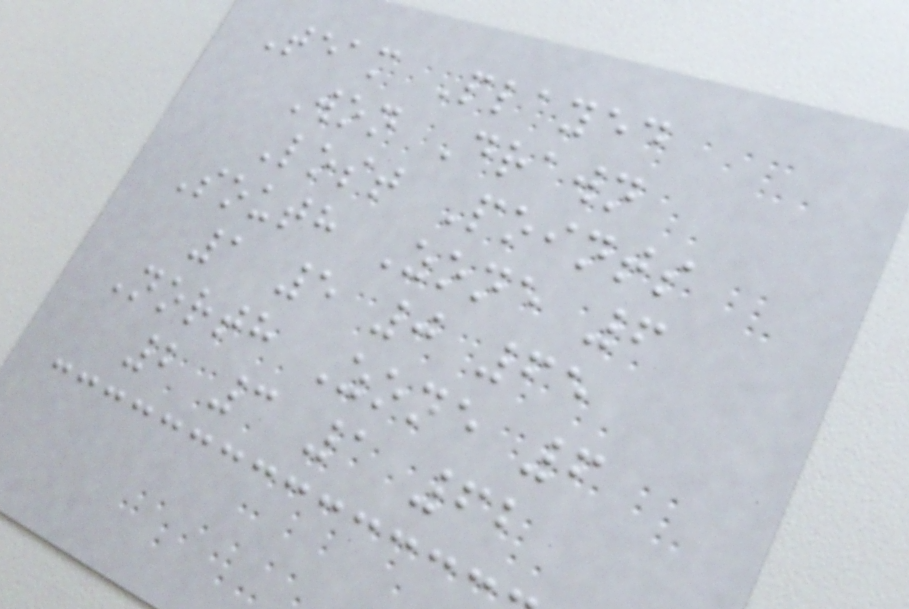Team Played
Won Drawn
Lost Points
South Zone 6
1 5 0 65
North Zone 6
2 3 1 62
